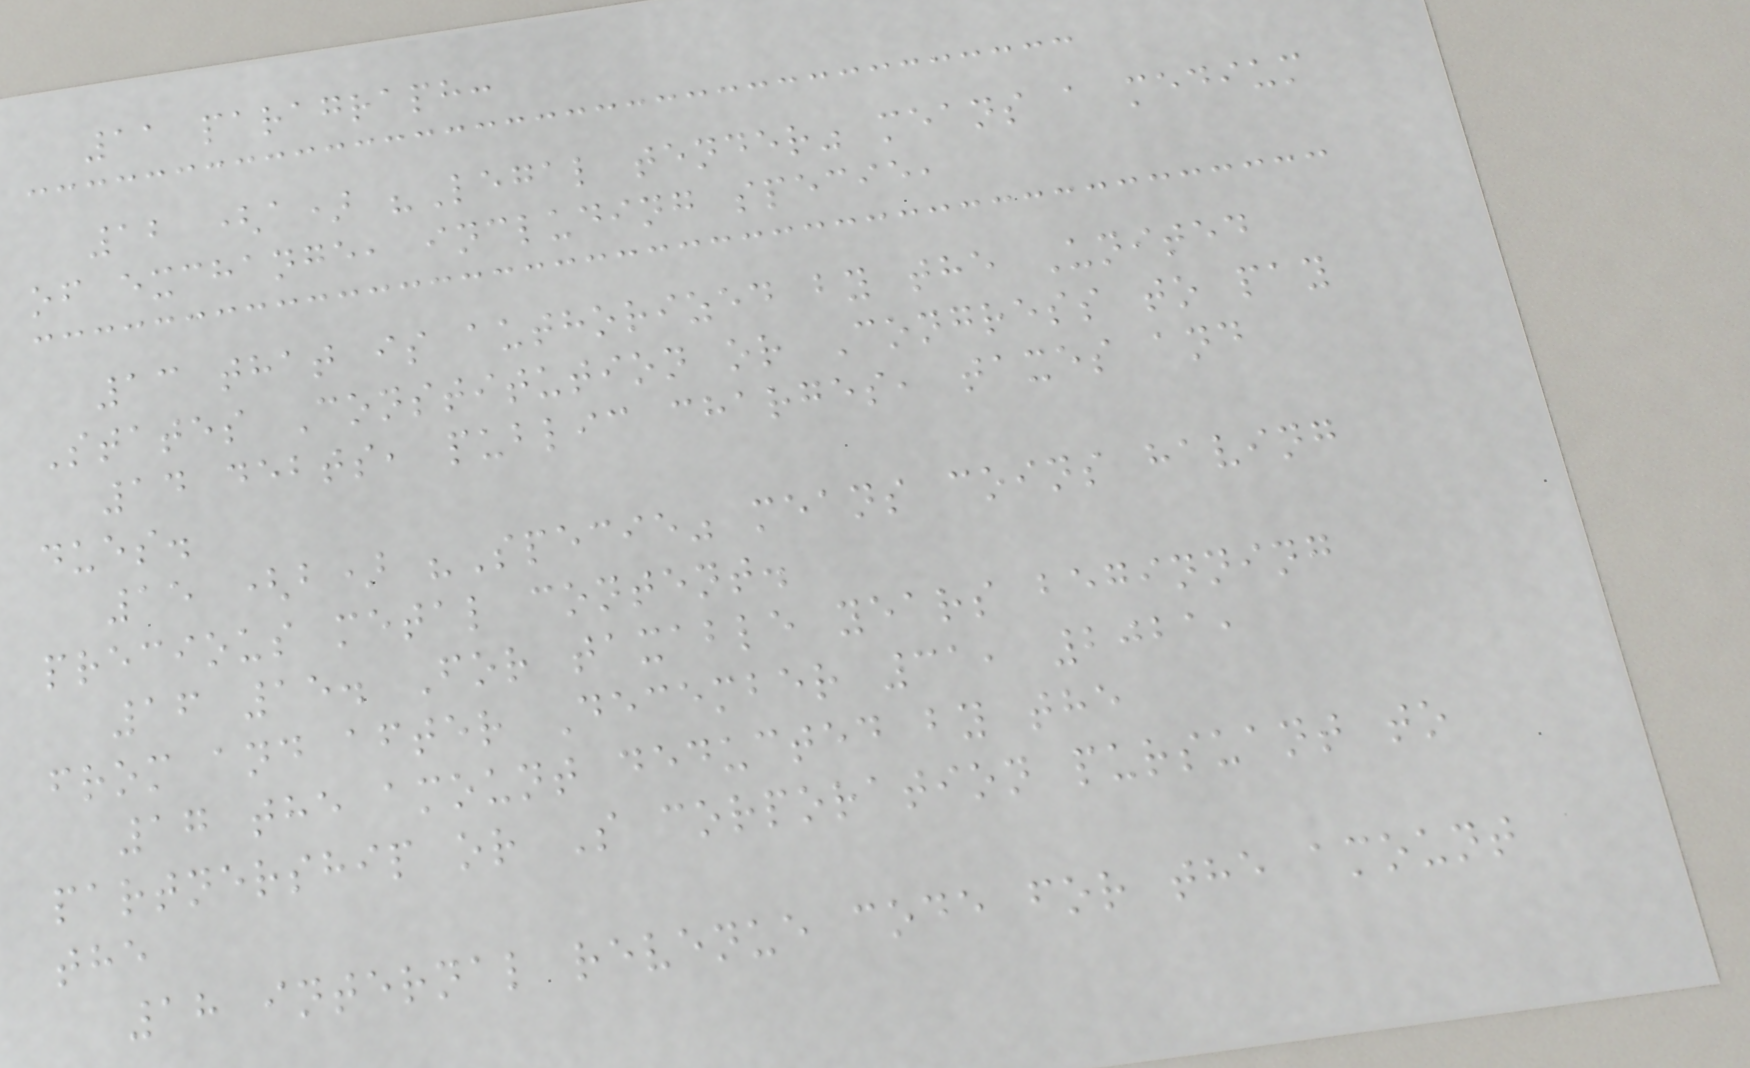11 paragraph:
12 (a) "Legal tender" means a medium
of exchange, including specie,
13 that is authorized by the United
States Constitution or Congress to pay
14 debts, public charges, taxes and
dues.
15 (b) "Specie" means coins having
precious metal content.
16 15. For taxable years beginning
from and after December 31, 2021,
17 the amount deducted by the
partnership or S corporation pursuant to
the
18 internal revenue code for the amount
